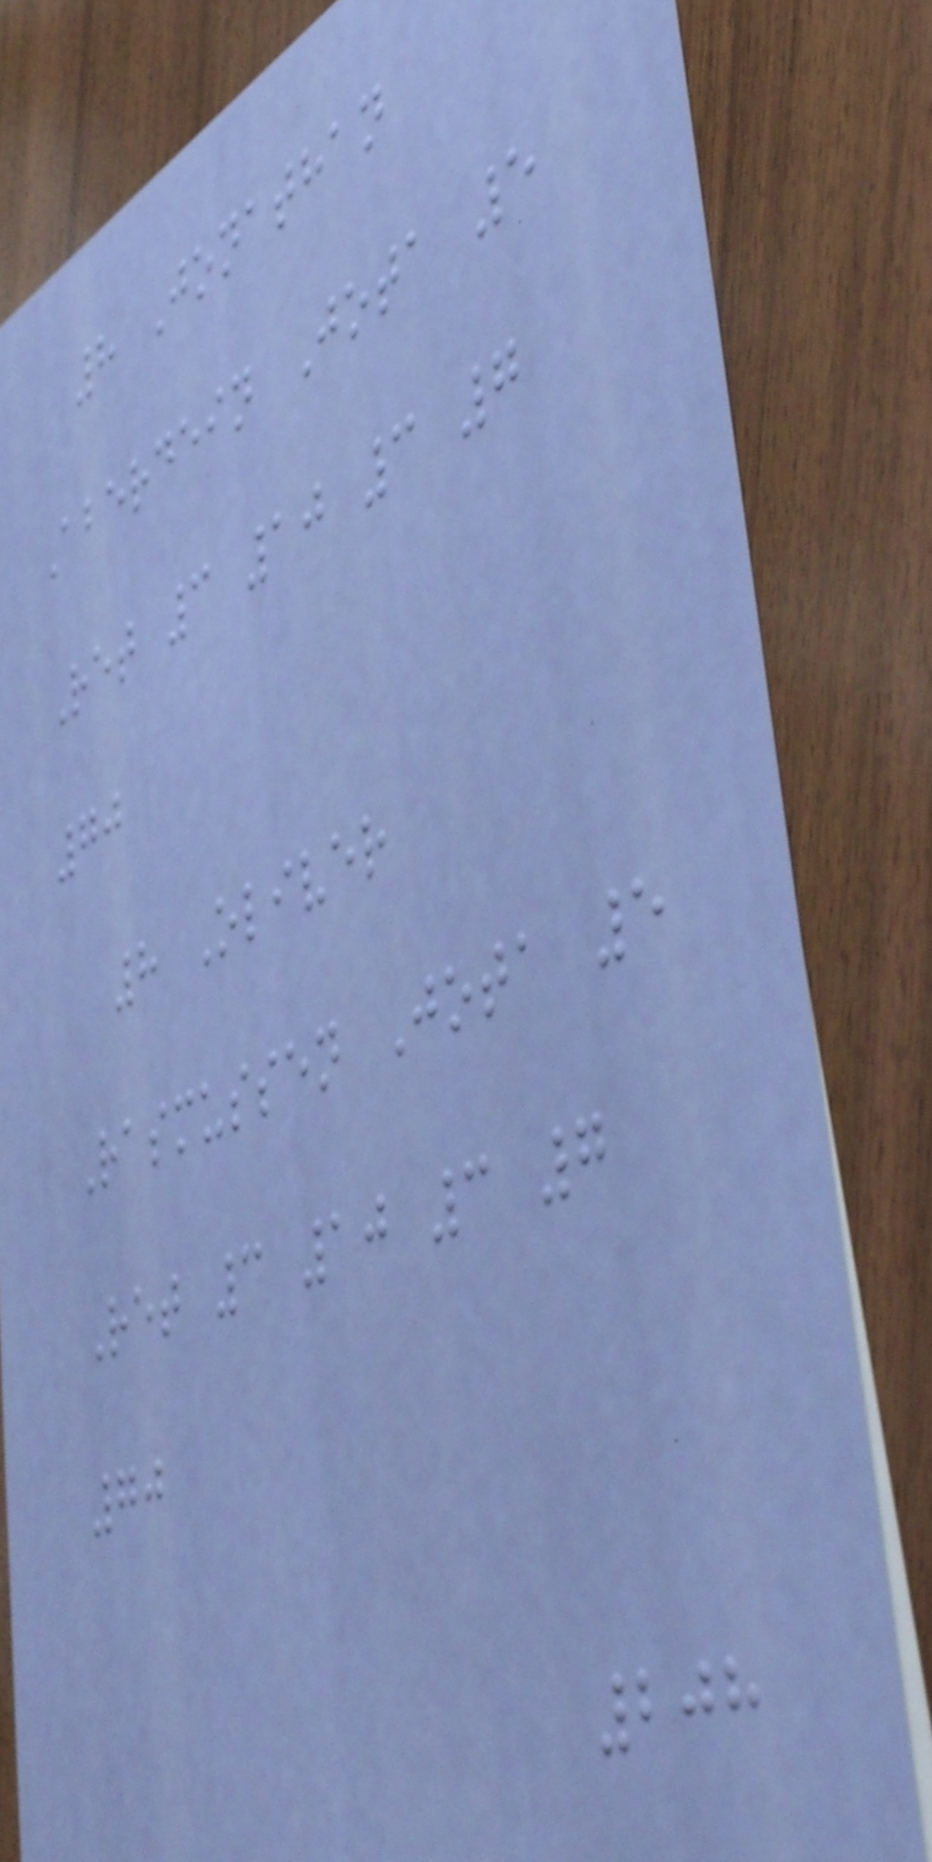8 Jonathan
Aberdein Jota 5
Ret 3 10 3 7
70
8 Oliver
Rasmussen Jota 5
Ret 3 10 3 7
70
208
